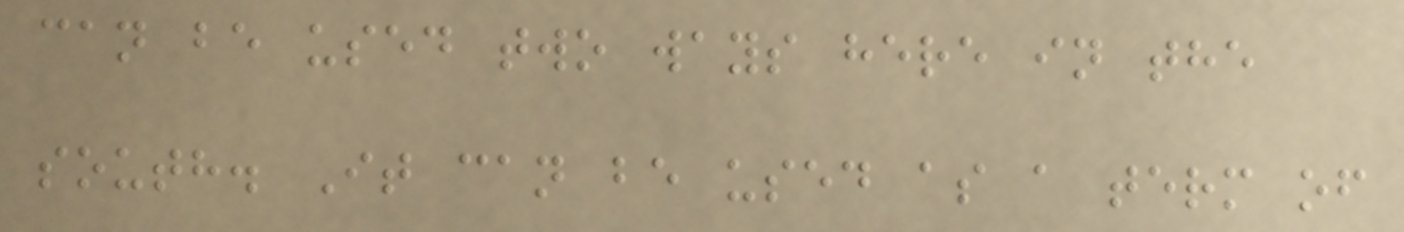can be used two ways here in the
south. It can be used as a term of
